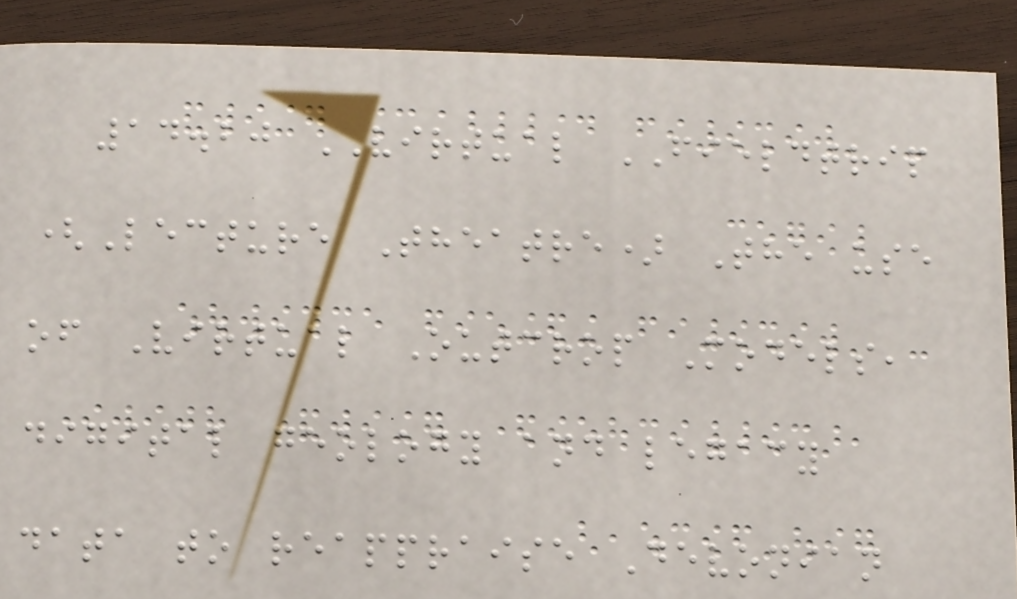14.20 VIRTUAL FIELDTRIP
(Lecture Theatre) The use
of Virtual Outcrop Models,
digital geology and legacy
data to reappraise Devonian
